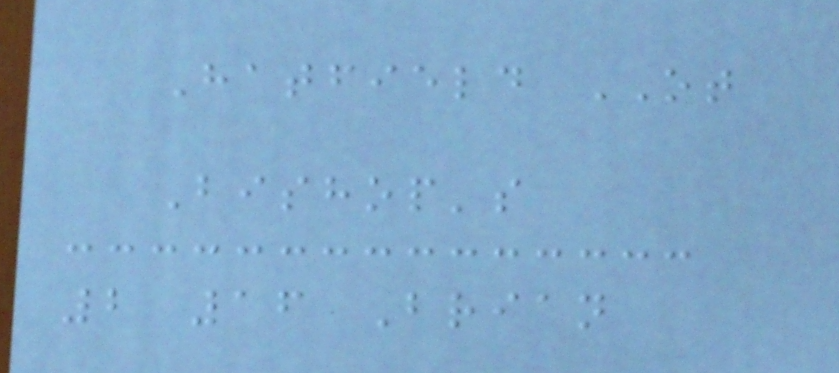Hatfield OT
Bishop's
2 16 Brian
